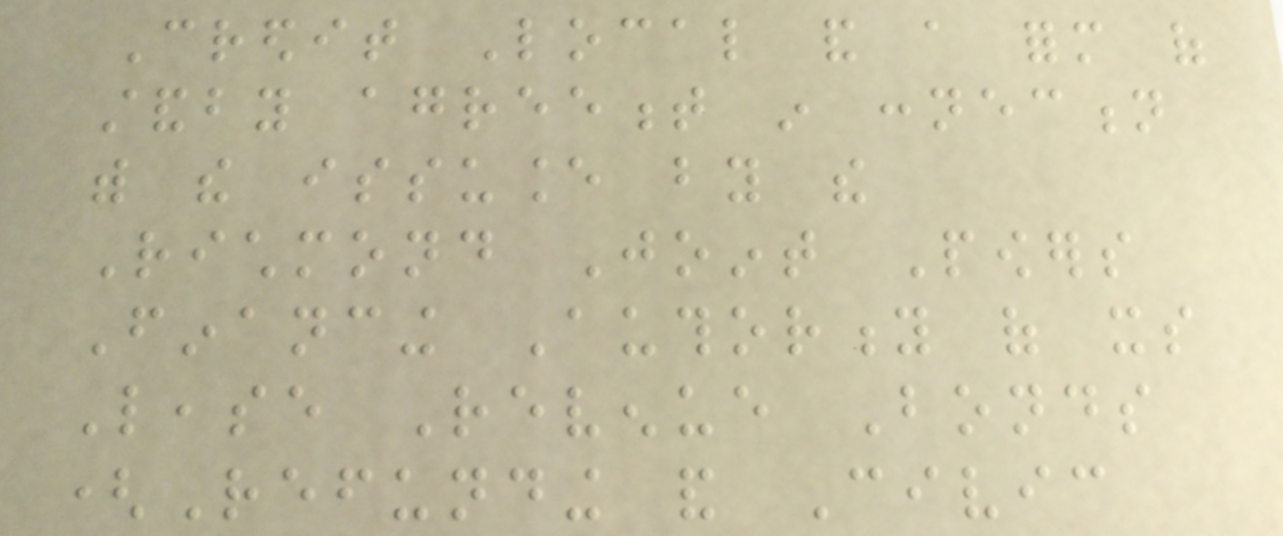Credit Local and a form of
standby agreement in connection
with the issuance by the
Richmond Joint Powers
Financing Authority of its
Lease Revenue Bonds
(Refunding and Civic
